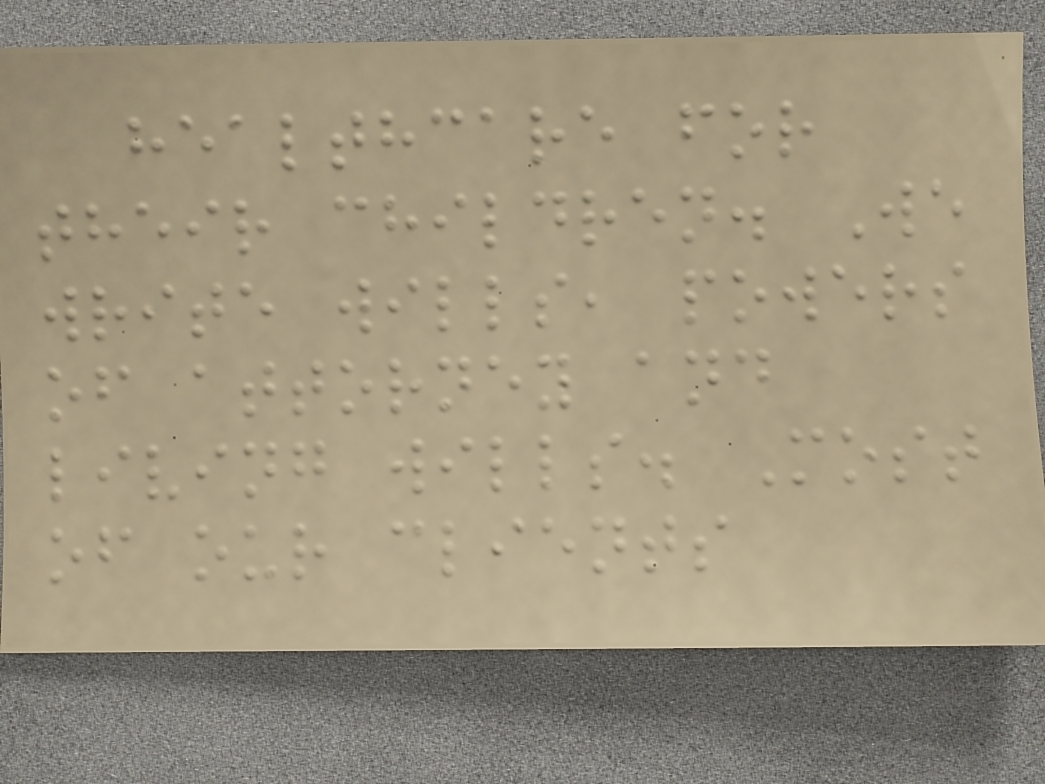healthcare for
their children. We
write wills, powers
of attorney and
living wills. Most
of our clients
